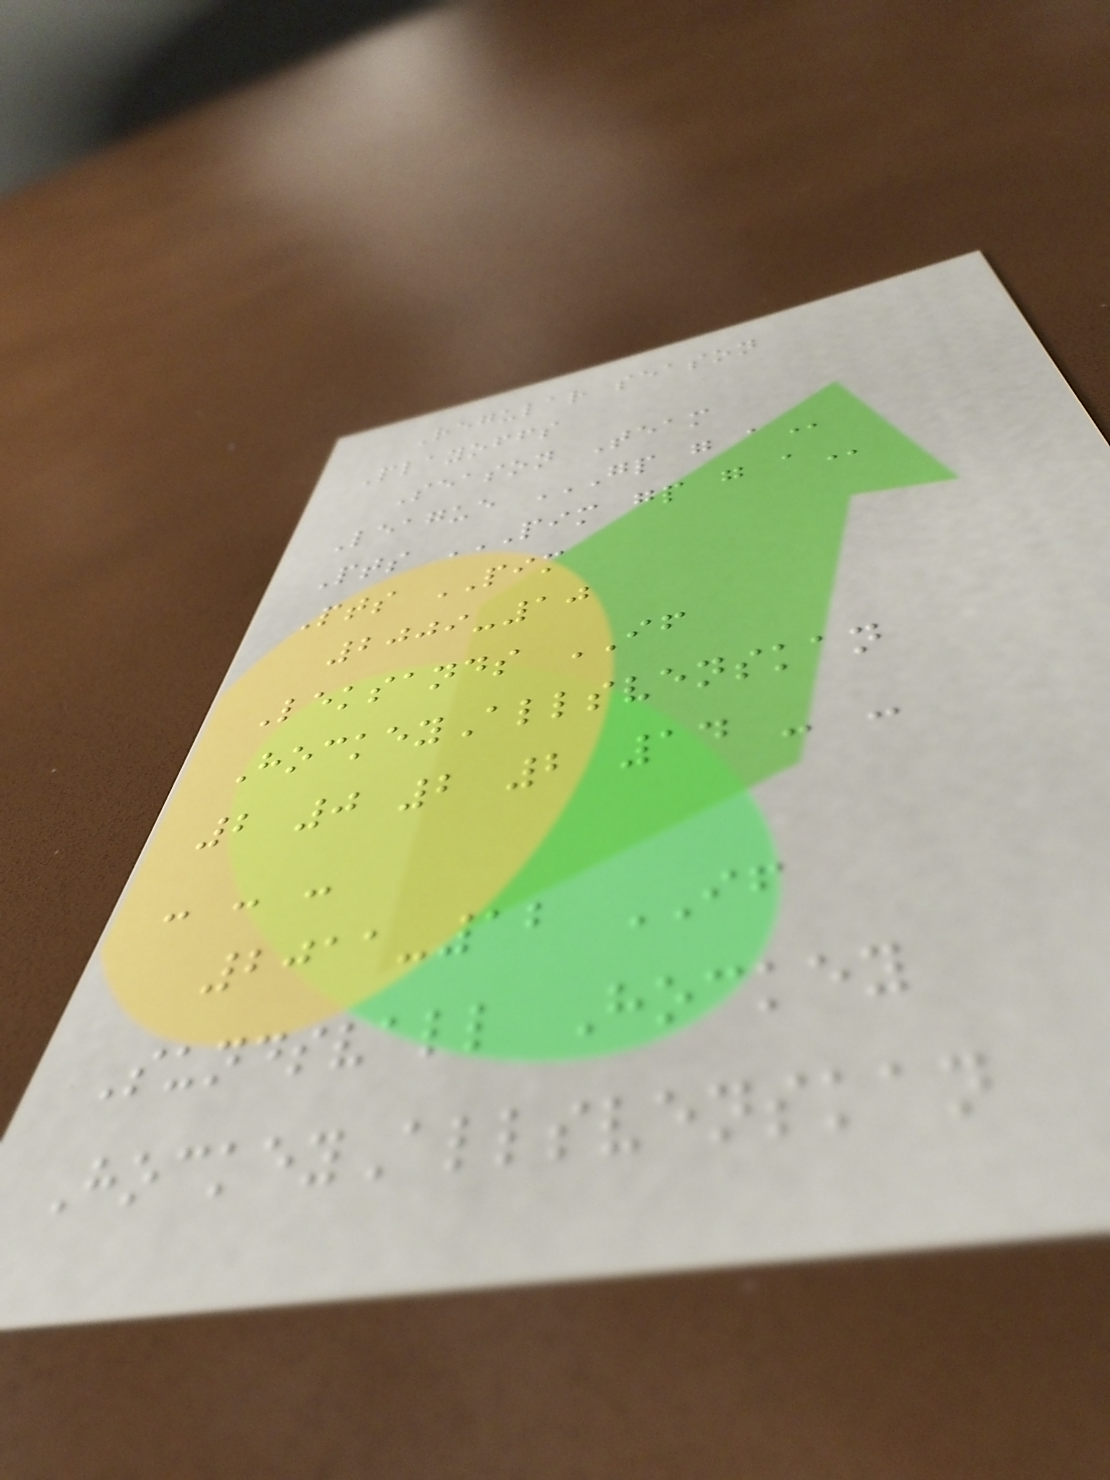Regular season
Playoffs
Season Team
League GP G A
Pts PIM GP G A
Pts PIM
2009-10
Leksands IF
HockeyAllsvenskan
2 0 2 2 14 - -
- - -
2011-12 IF
Sundsvall Hockey
HockeyAllsvenskan
